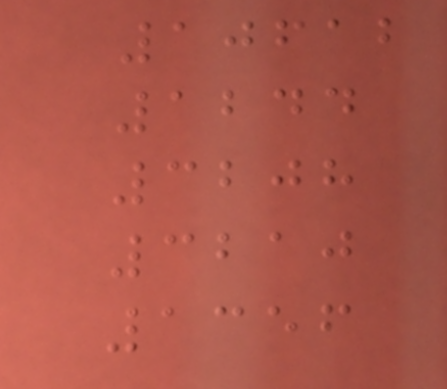10612
1244
3208
3210
1356
